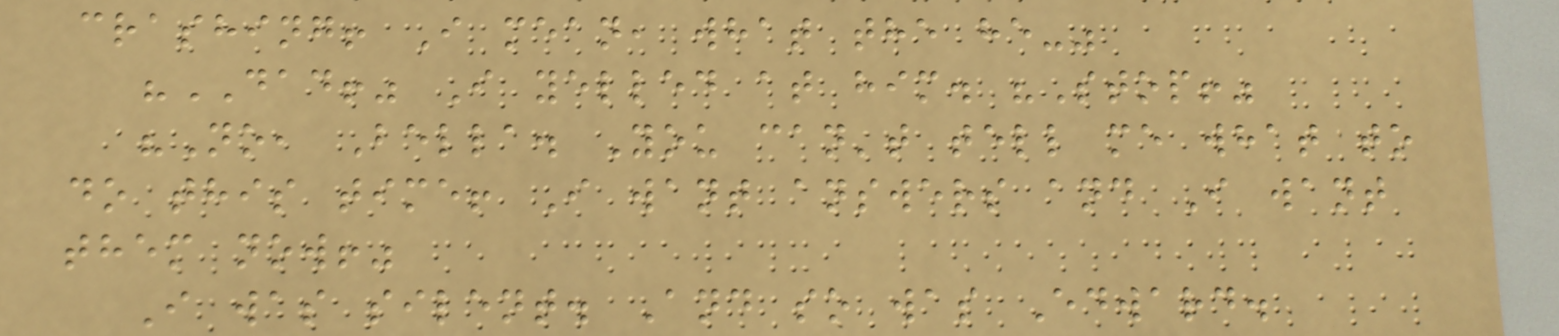crashing! I mean, what the he-"
"DAD!" I yelled at him. "Stop!"
"No, Bella. You can't tell me what to
do this time! I want answers and I want
them now!"
I was silent. And so was Edward.
